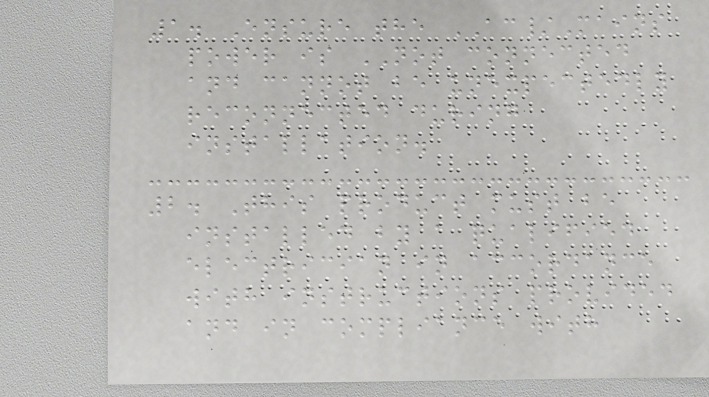1. Ensure the AC/Mains
power is NOT connected
and cannot be unexpectedly
reconnected during
installation.
2. This product must be
installed by a qualified
electrician in accordance
with instructions provided
and in compliance with
